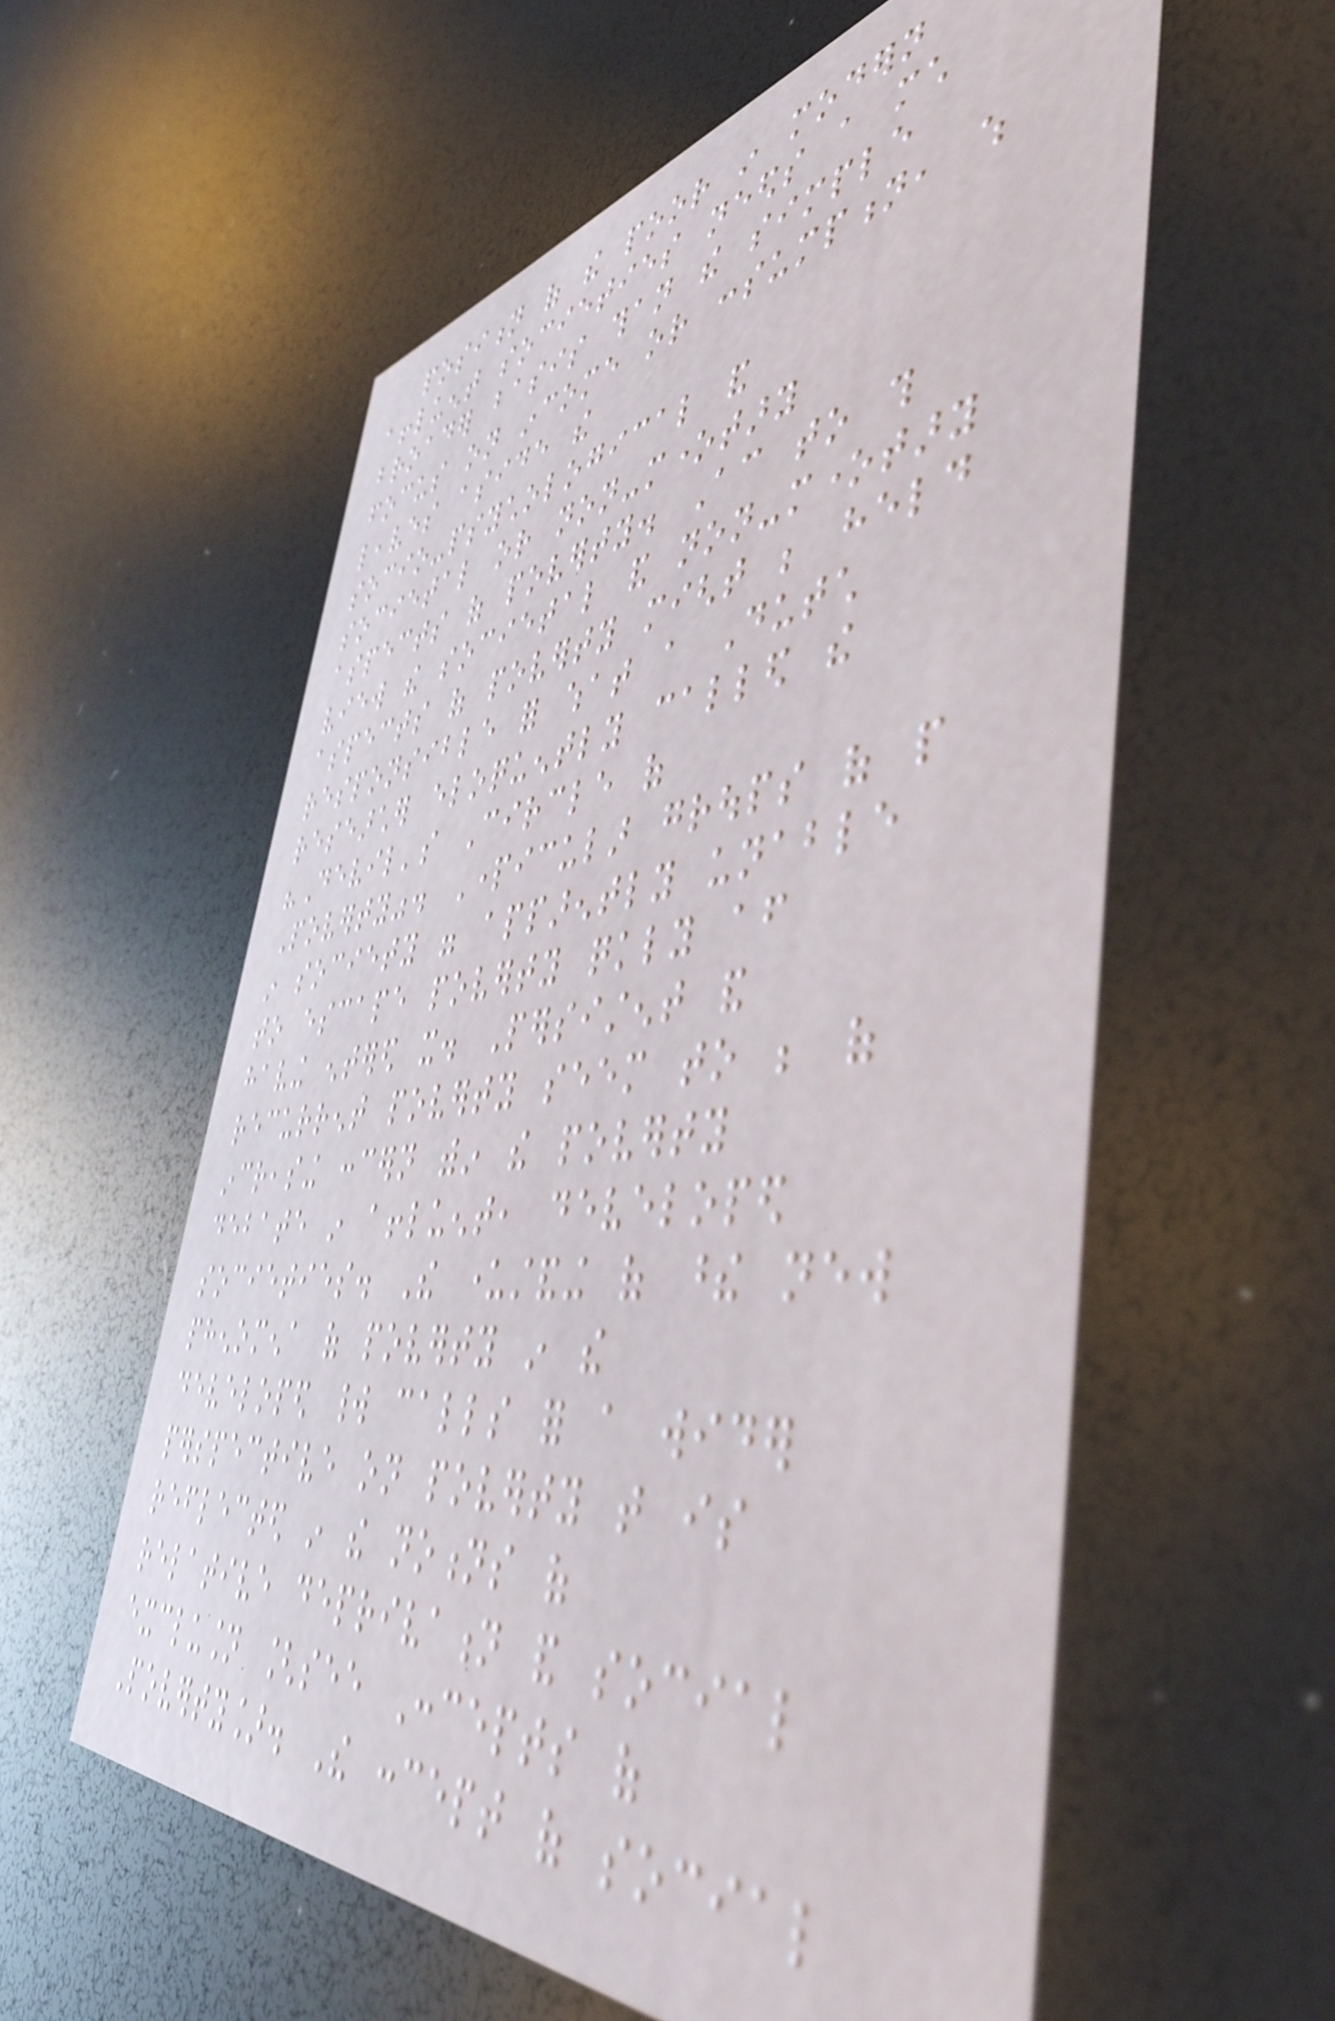position of the poor in modern
affluent societies needs a much
broader basis than the simple
focus on income or consumption, which
leaves aside the
socio-psychological and
societal or non-monetary
aspects of poverty. According to this
view the societal and non-monetary
aspects of poverty might be held
responsible for what a Dutch
researcher eloquently called the
"Devil's Circle of
Poverty". Particular groups of people
in society were apparently unable
to escape poverty quickly after
having entered it. Persistent and
recurrent poverty seem to be of
increasing concern within the poverty
debate in affluent, developed
societies. The understanding of these new
phenomena of poverty in the
developed world calls for a wider
perspective on poverty that is
reflected in the notions of
relative deprivation and social
exclusion [see Concepts of
Poverty]. The concept of social
